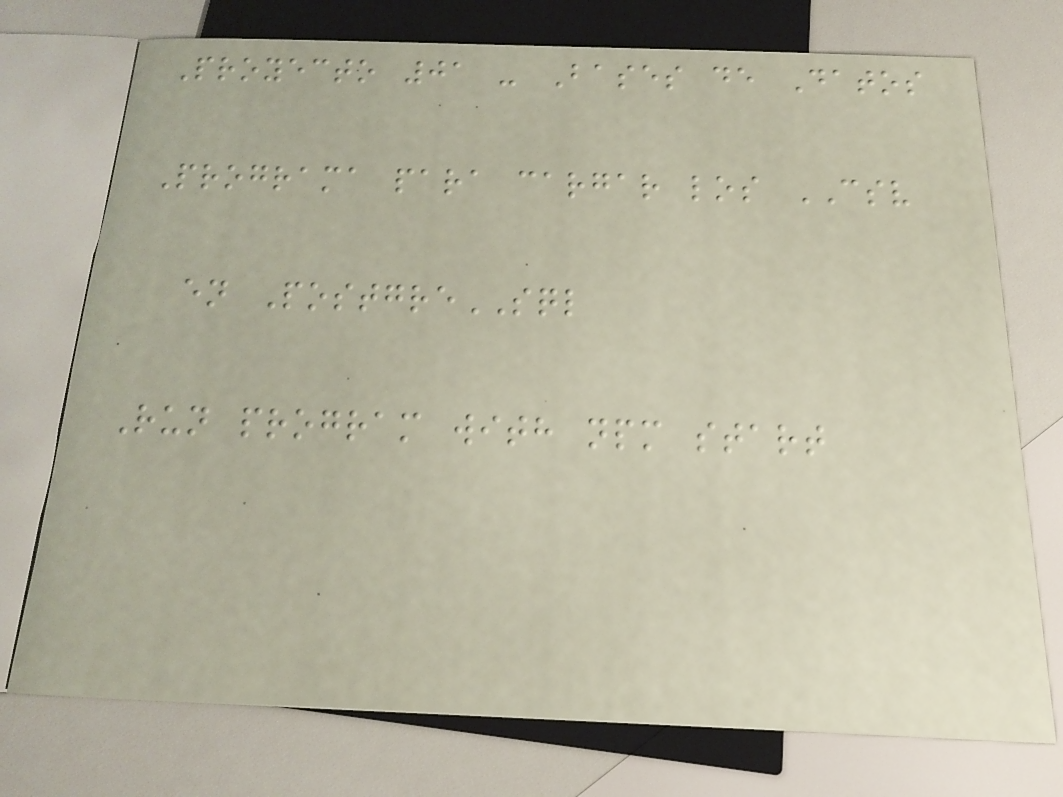Proyecto 01 - Bases de Datos
Programa para cargar los CSV
en PostgreSQL
Run program with npm start
